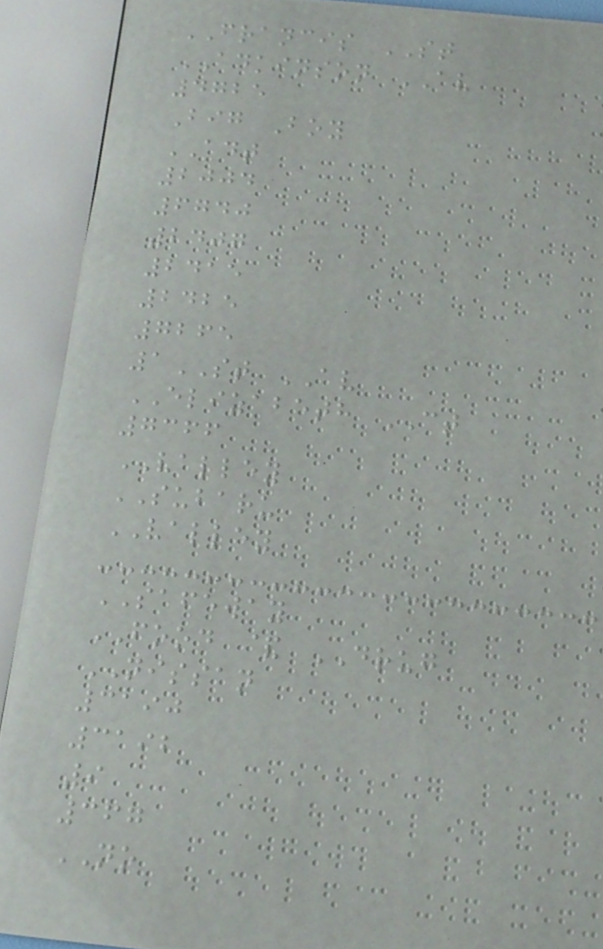FRANCIS ST
ADKINSON AV
4725
Big Boy
ADT
2004
6740
2407
2415
2425
7265
1ST AV
ELIZABETH CT
7366
VALLEY
SUBARU
VALLEY
SAFEWAY
FOOD & DRUG
NISSAN
3190
3192
9
367
NO
